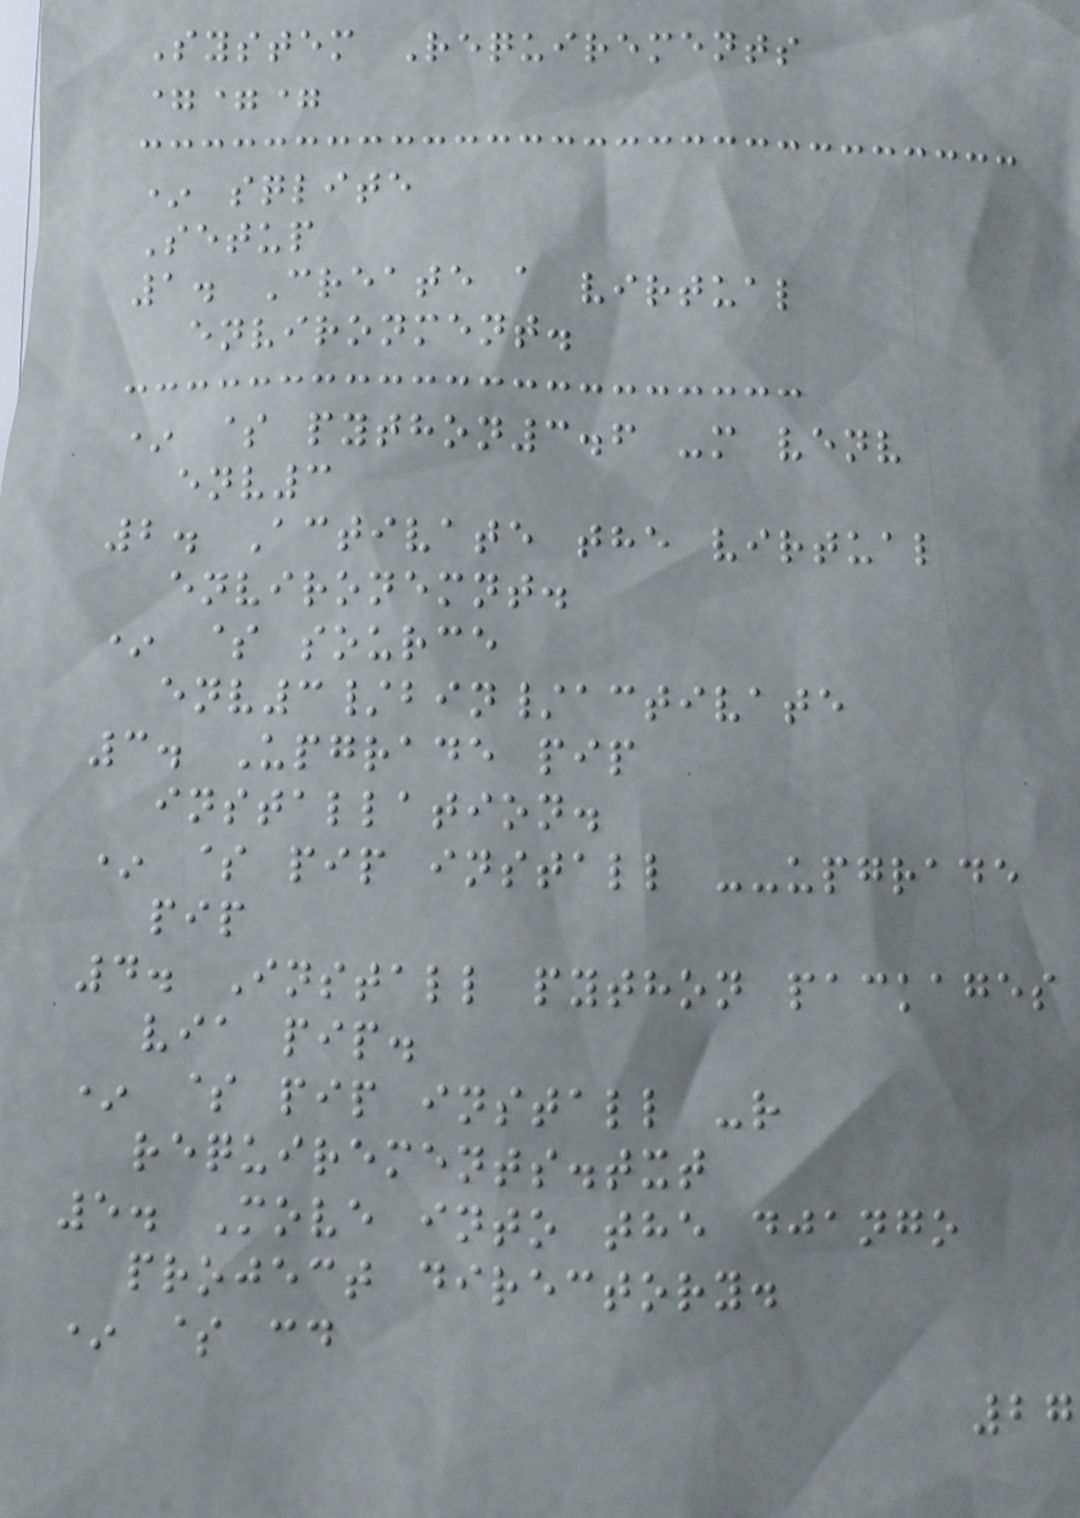System Requirements
===
* sqlite
Setup
1. Create a virtual
environment.
* $ python3.6 -m venv
env3
2. Activate the virtual
environemnt.
* $ source
env3/bin/activate
3. Upgrade pip
installation.
* $ pip install --upgrade
pip
4. Install python packages
via pip.
* $ pip install -r
requirements.txt
5. Move into the django
project directory.
* $ cd
27
